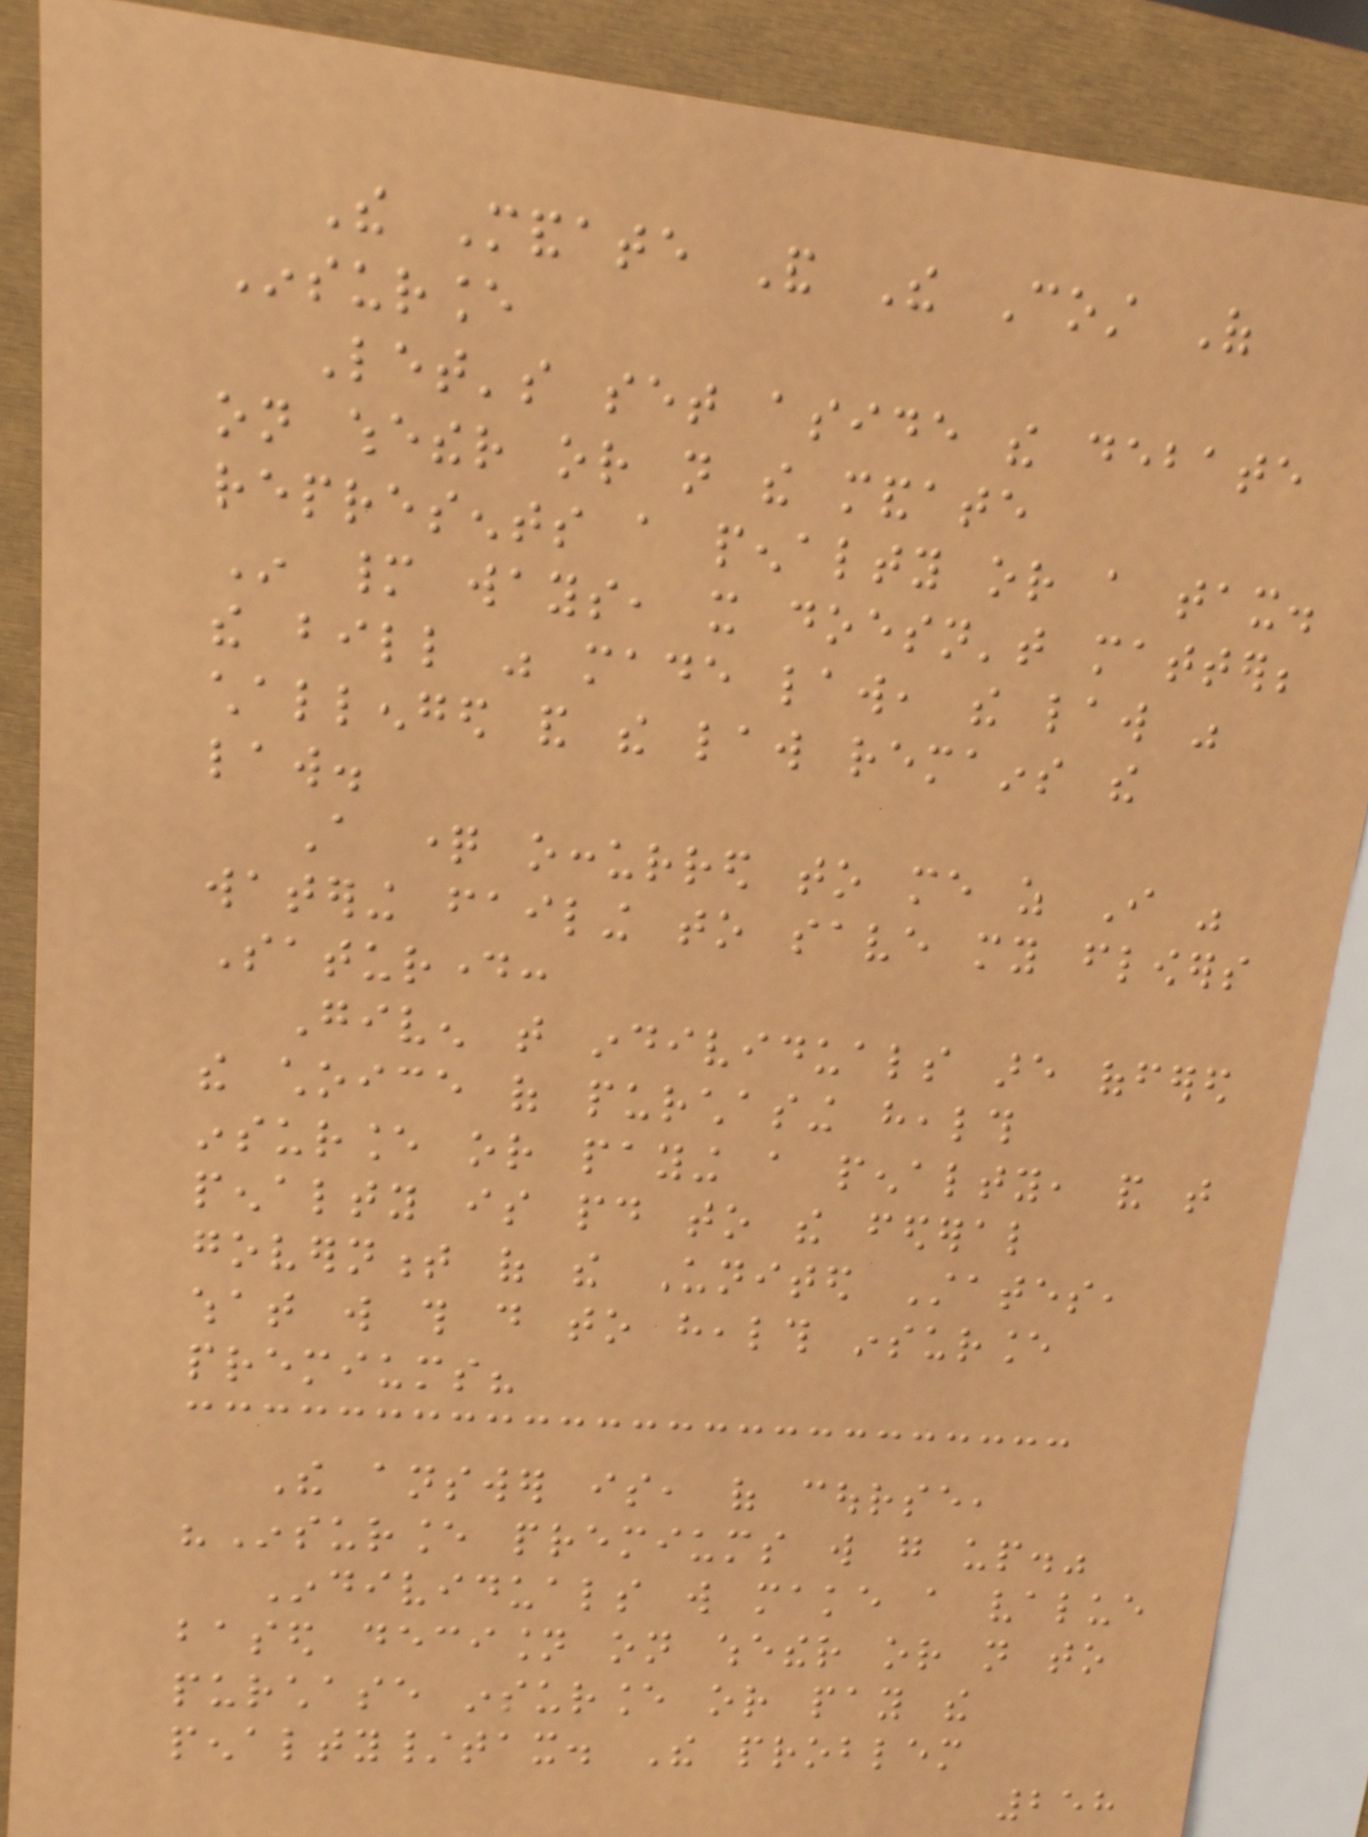The Mandate And The Cost Of
Insurance
Let's set aside the debate
on whether or not the mandate
represents a penalty or a tax.
In many ways, it doesn't matter;
the bill was made law, the law was
challenged and the law remains the
law.
A question occurred to me as I was
watering failing to save my flowers
Saturday:
Given that individuals are offered
the choice of purchasing health
insurance or paying a penalty, and that
penalty is paid to the federal
government of the United States,
what will this do to health insurance
premiums?
The answer is, of course,
"Insurance premiums will go up."
Individuals will make a value
based decision on whether or not to
purchase insurance or pay the
penalty/tax. The problem
258
